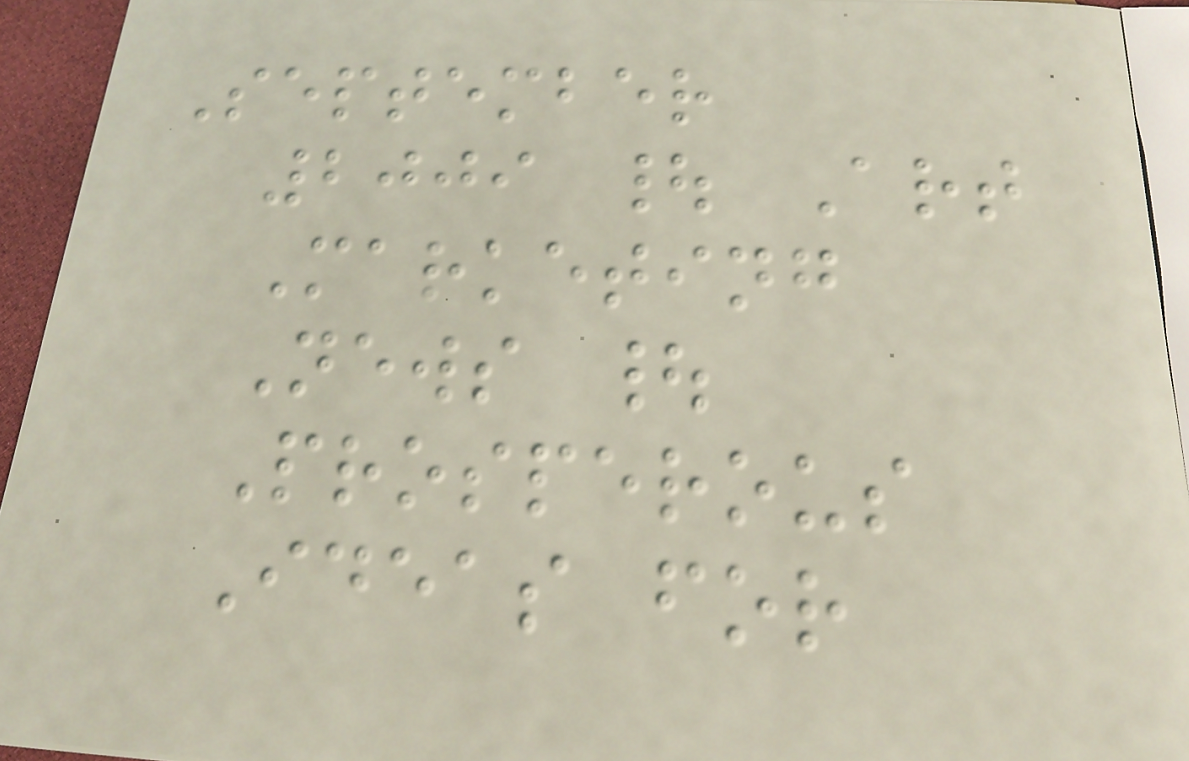September
2009 | Art
Marketing
News |
Prosperous
Ideas for
